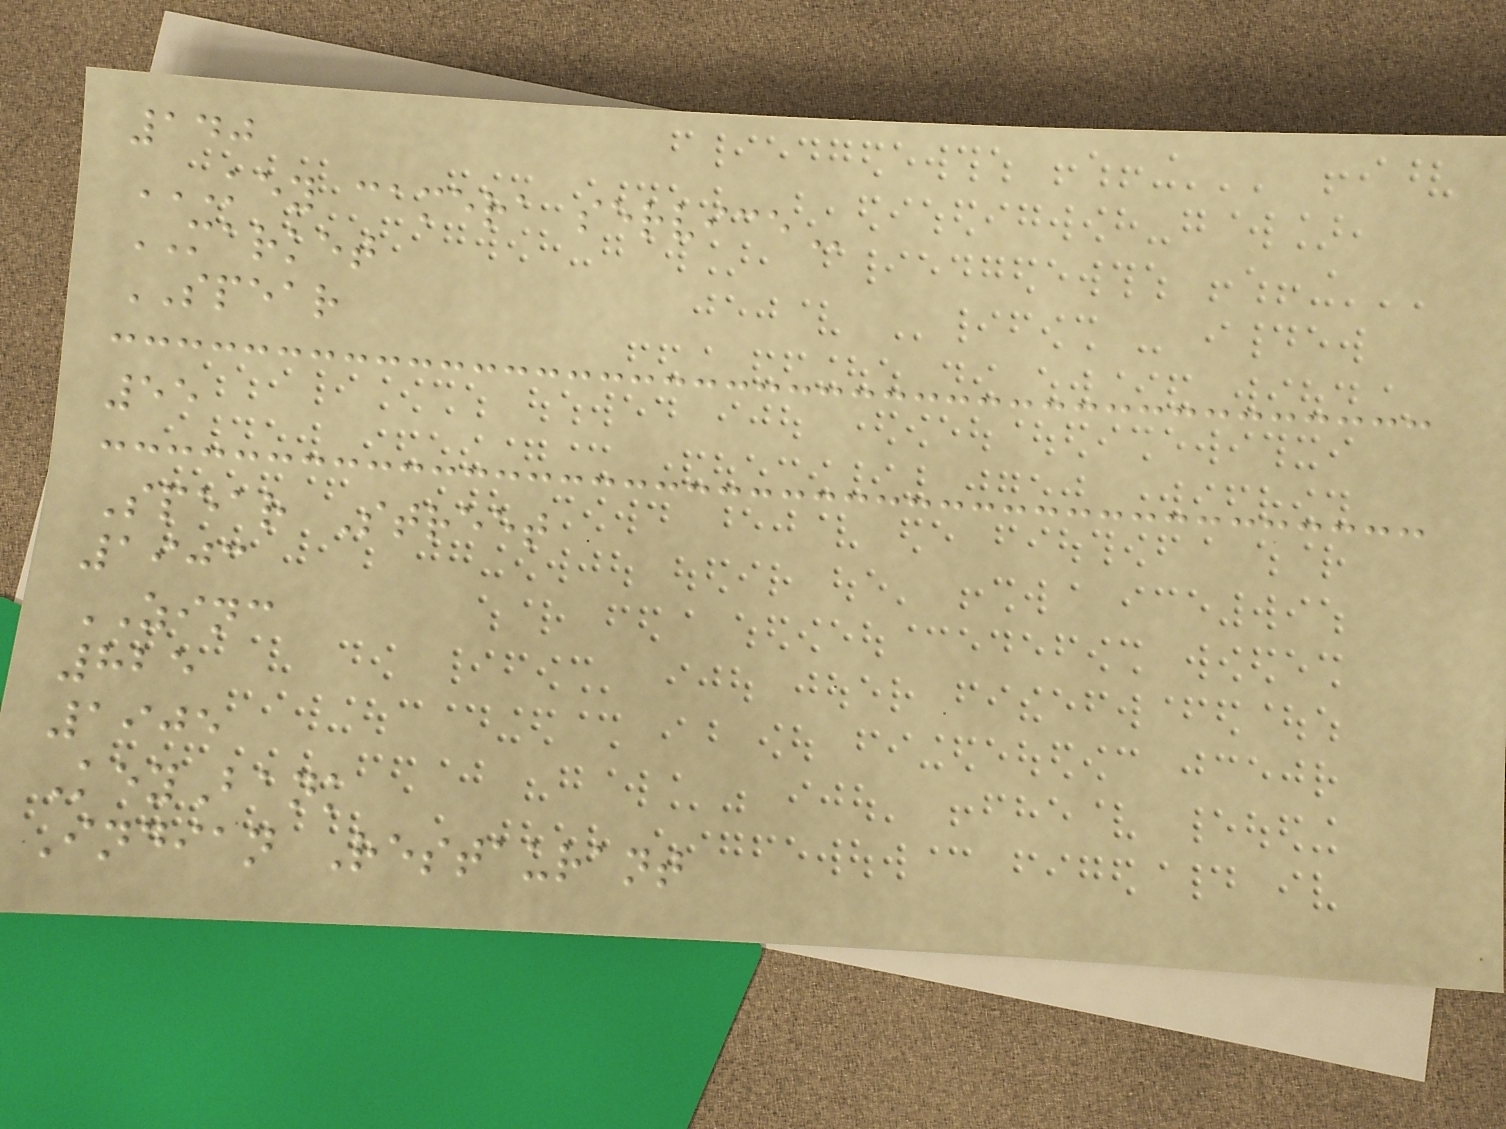140
KEY CAMERA SERVICE
MARKET
SPEAR
55
Spear Street
1903
ZINC
825
1905
KeyBank
Indian Restaurant
